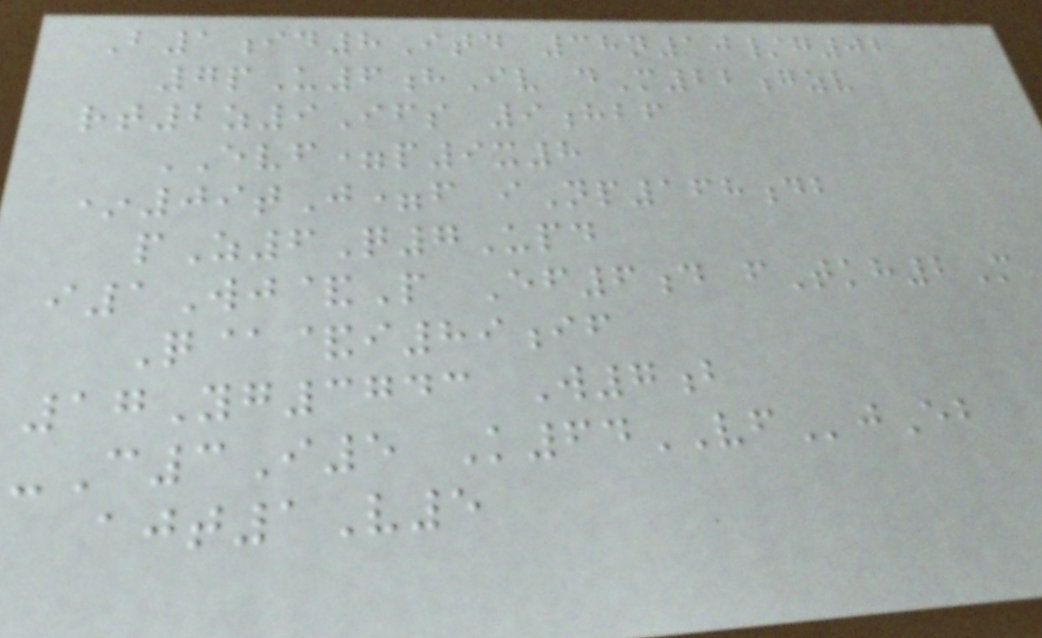B1id8Itd 38n10/g02
7pU6hIv dM22gzv
rt2z9Ifs 9hbf
EVF=p9x8
*09tJ=f iNp168db
pZ6Q7Upd
i1Wj&P Ef6d fTkh2M
Q@&i89if
17Yg3743 W7b
-C3I5 K64VFjEb
ajt1V5
